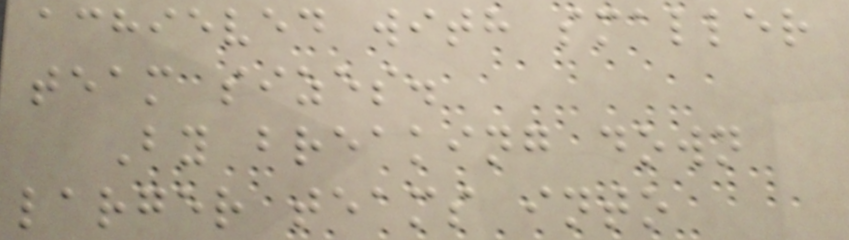achieved with smaller
team sizes.
By breaking down
larger teams into
